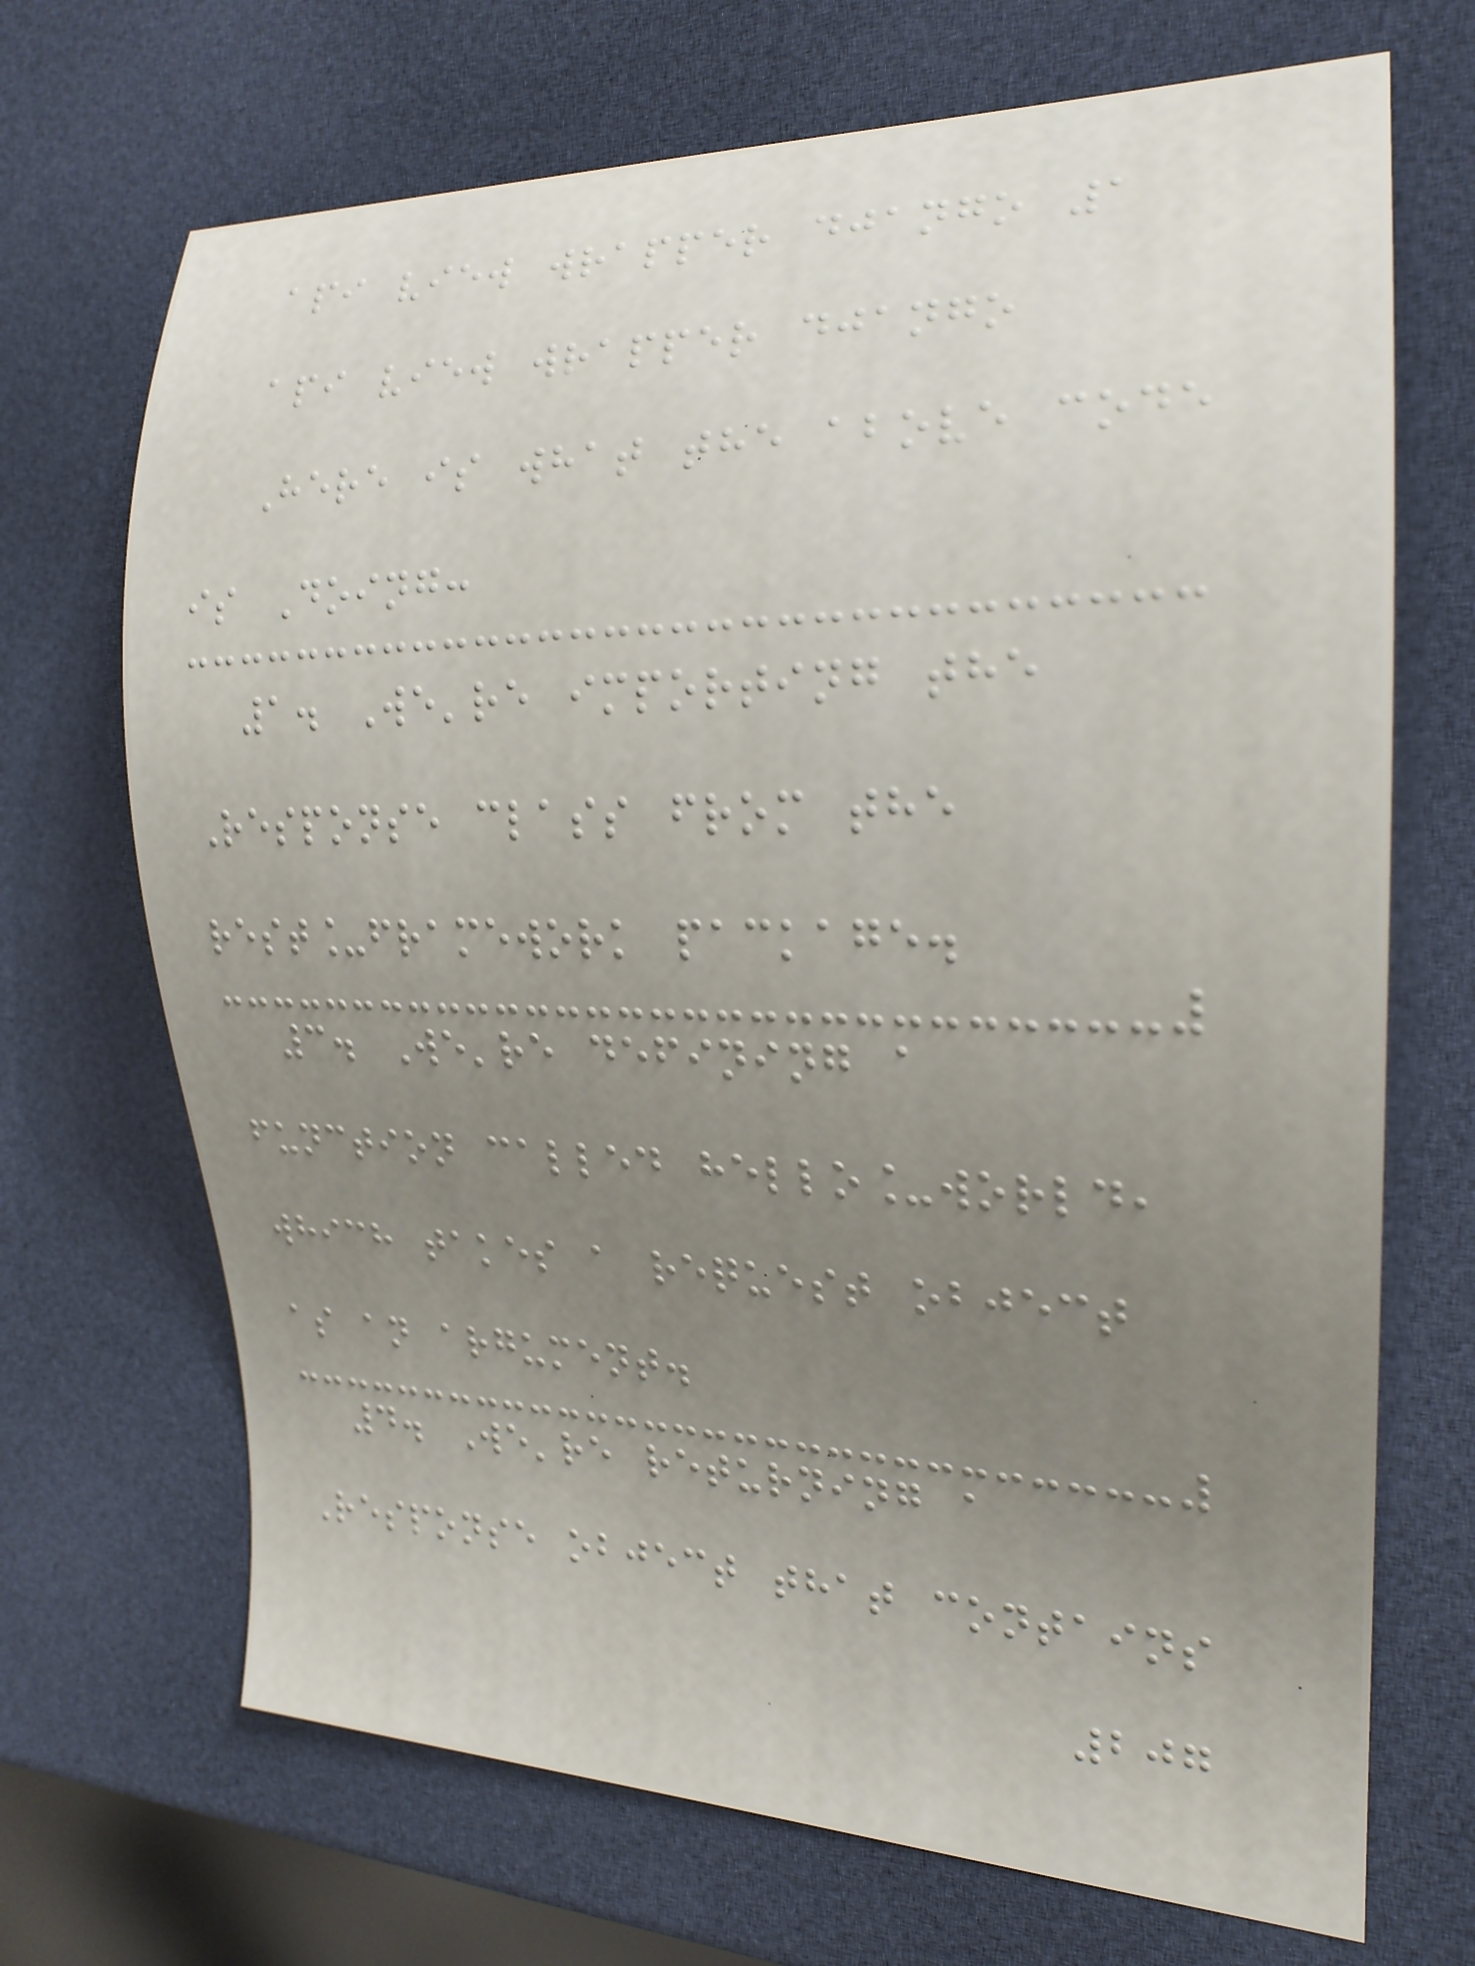api view wrapper django 1
api view wrapper django
Here is what the above code
is Doing:
1. We're importing the
Response class from the
rest_framework package.
3. We're defining a
function called hello_world,
which takes a request object
as an argument.
4. We're returning a
Response object that contains
207
